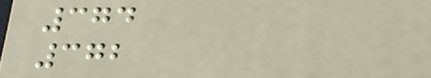374
372
